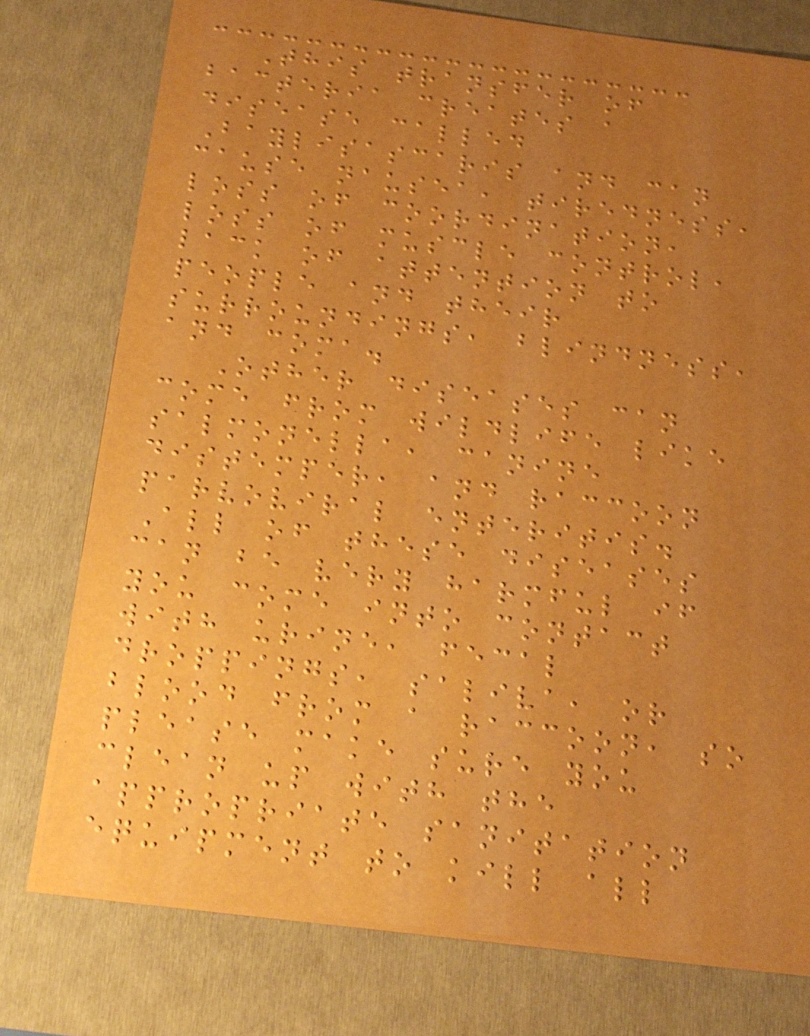This transfer of
bacteria creates a
disease called
Baylisascaris and can
cause nausea, tiredness,
loss of coordination,
loss of muscle control,
lack of attention to
people and their
surroundings, blindness,
and coma.
Other diseases can
come from wildlife like
salmonella, canine
distemper, and raccoon
parvoviral enteritis.
All of these diseases
can be very harmful if
you come into contact
with urine, fecal
droppings, saliva, or
blood from a raccoon, so
please make sure you
clean up with the
appropriate sanitation
equipment to kill all
